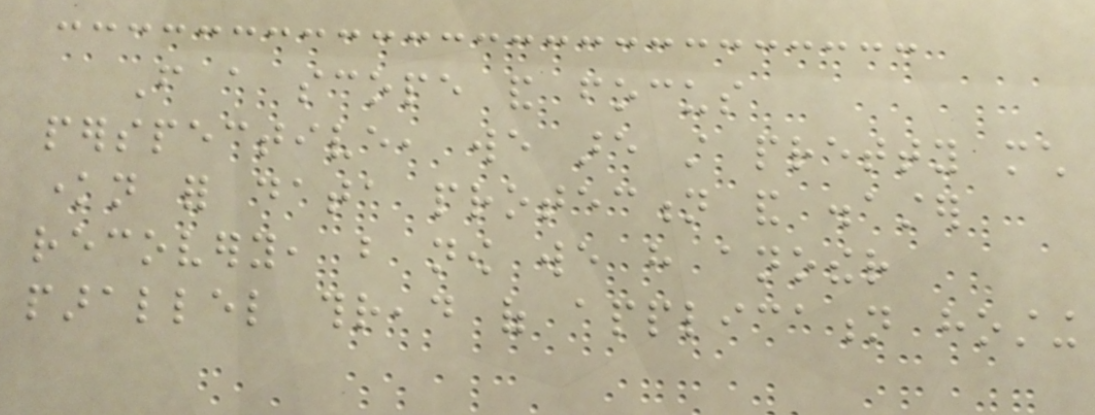From a scope and focus
perspective, we are still pretty much
known for data protection and disaster
recovery, but now we have another
parallel thread of application hosting
